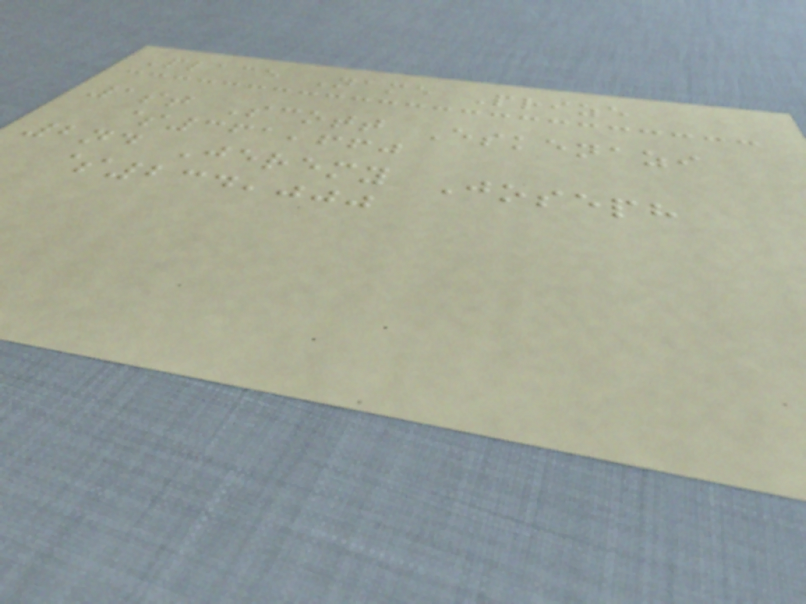Place Name Prize
1st Scott Eskenazi
$361,660
2nd Jeremy Joseph
$234,000
